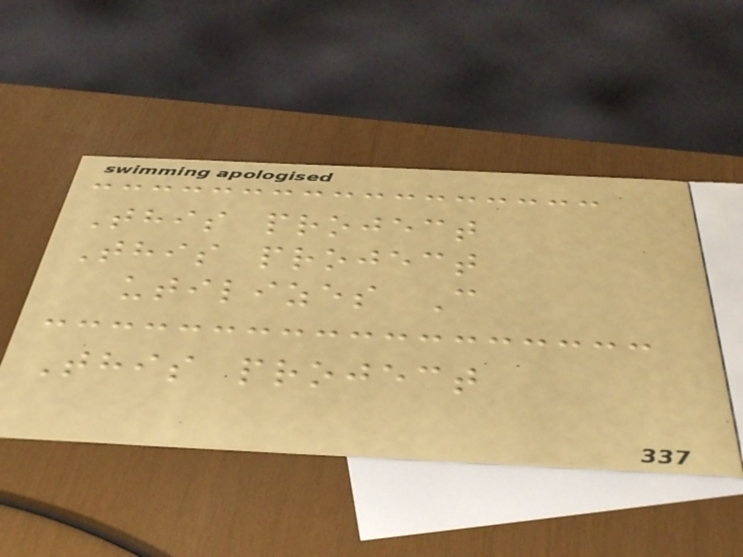This project
This project
utilizes C
This project
